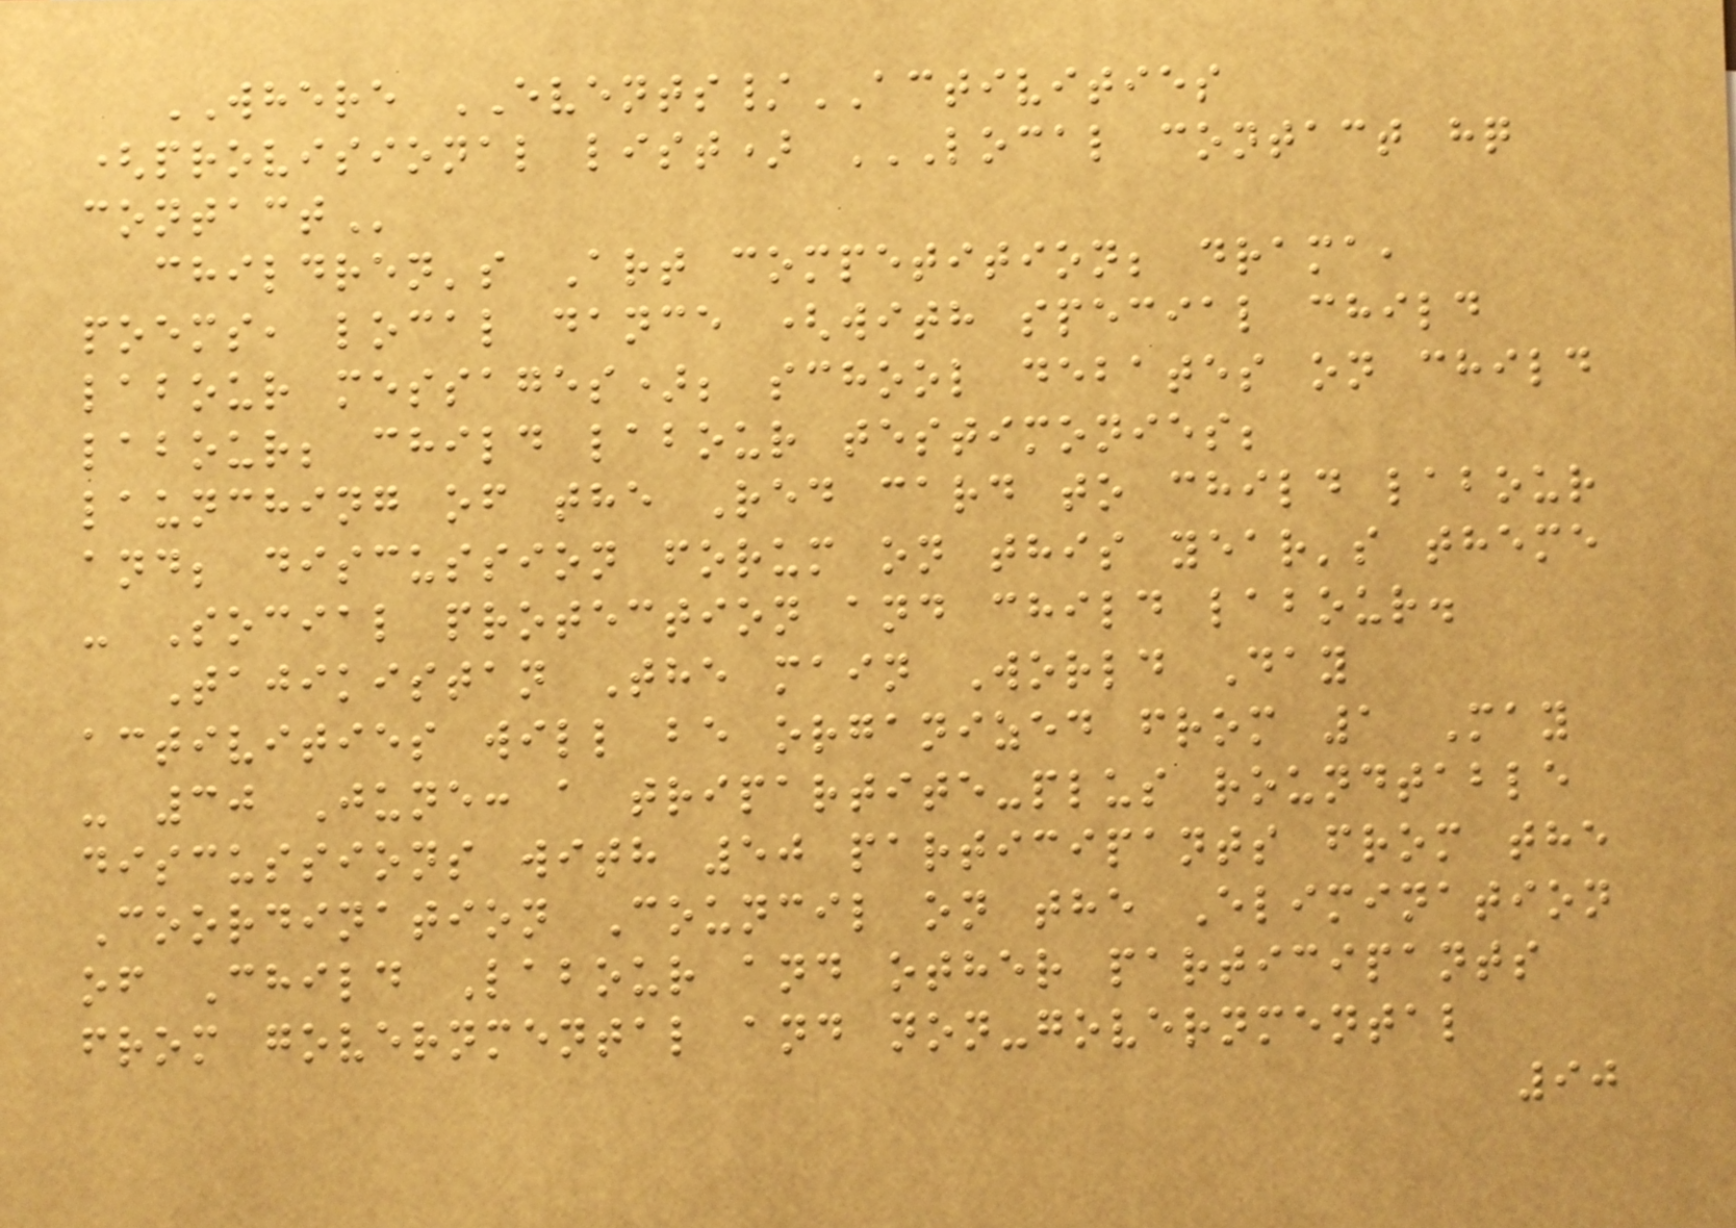WHERE EVENTS/ACTIVITIES
(provisional list) LOCAL CONTACT HQ
CONTACT
children's Art competition; drama,
poems, local dance (with special child
labour messages); school debates on child
labour; child labour testimonies;
launching of the Red card to child labour
and; discussion forum on this year's theme
- Social protection and child labour.
Tajikistan The main World Day
activities will be organized from 1 May
- 30 June: a tripartite-plus roundtable
discussions with 50 participants from the
Coordination Council on the Elimination
of Child Labour and other participants
from governmental and non-governmental
90
